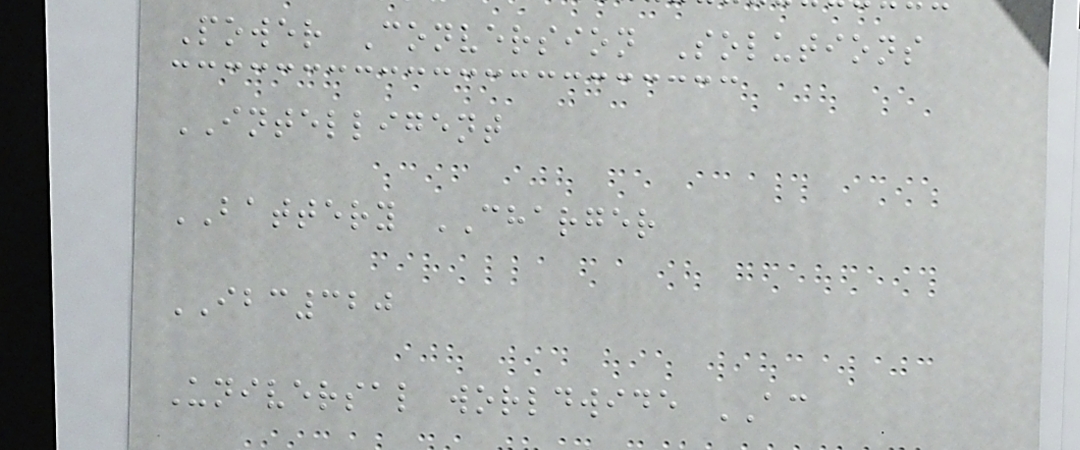Power Conversion Solutions
INTELLIGENT
BATTERY CHARGER
IBC320
Universal worldwide AC
